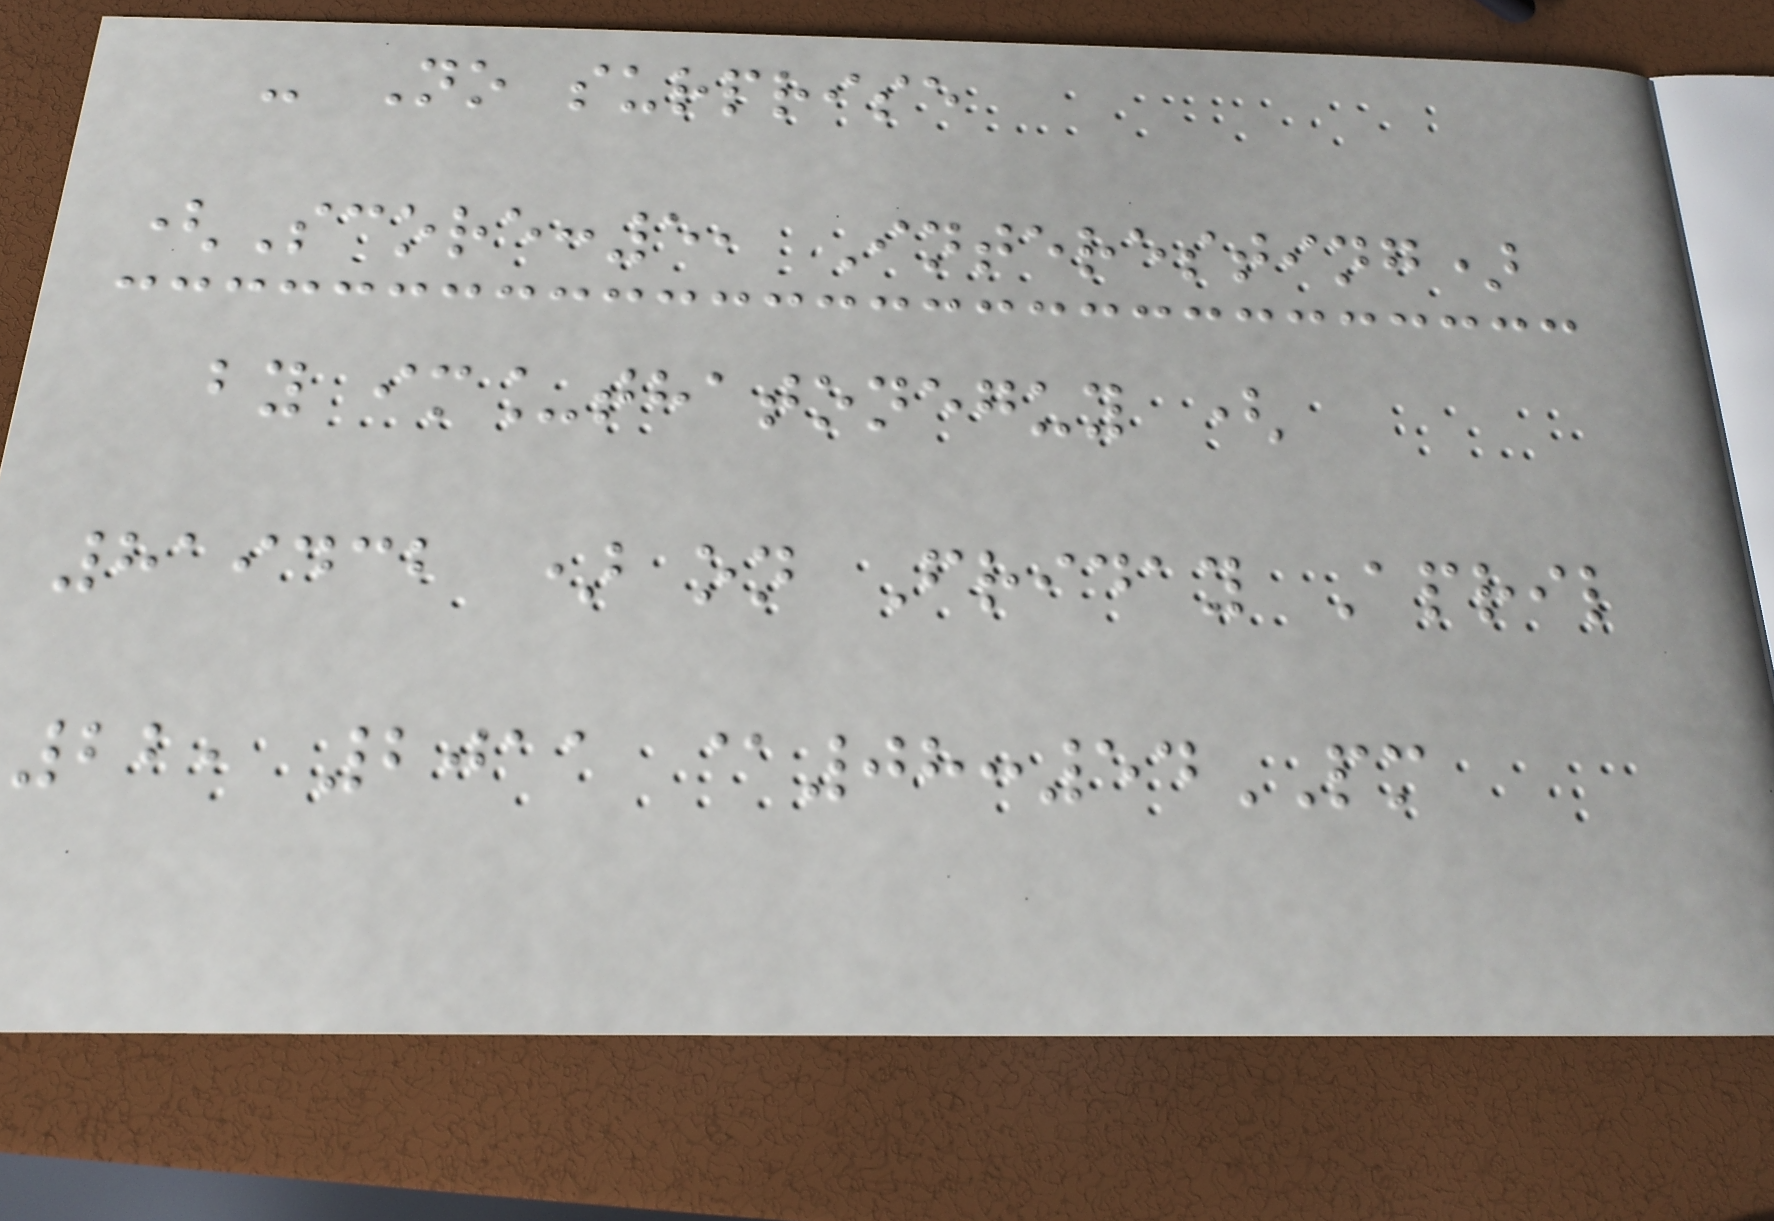- No surprise
(Score:5, Interesting)
by im_thatoneguy (
819432 ) on Friday April
22, 2011 @08:54PM
